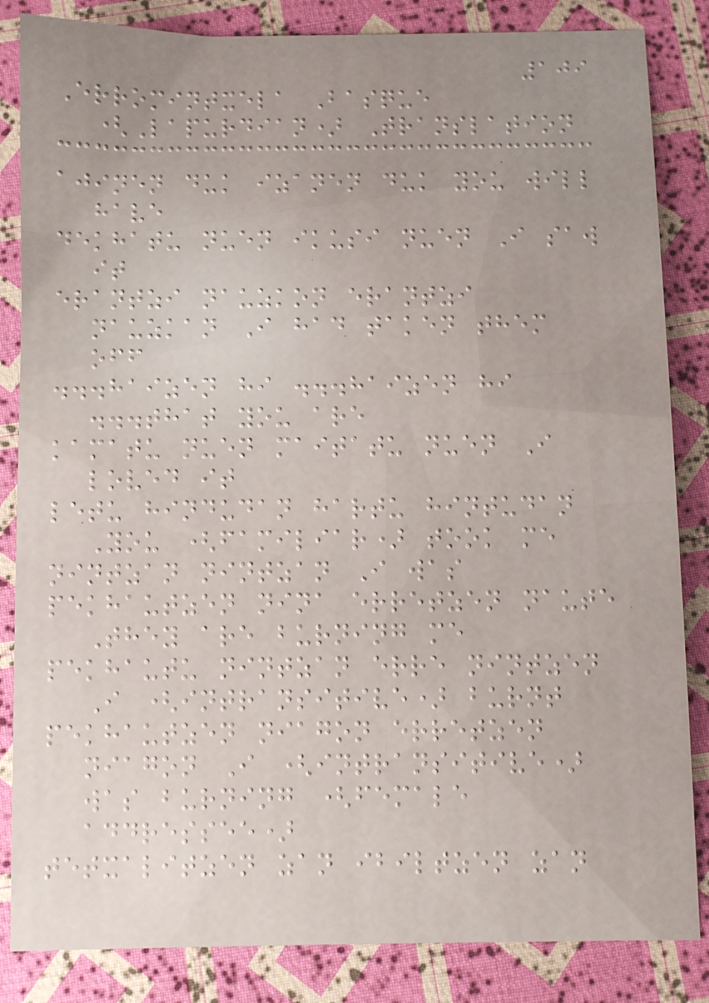109
Erromintxela Basque
(Lapurdian) Translation
ajinen duk izanen duk you will
have
dekhatu nuen ikusi nuen I saw
it
erantzi nauzkon erantzi
nauzkan I had taken them
off
...haizen hi ...haizen hi
...that you are
kamatu nuen maitatu nuen I
loved it
letu hindudan hartu hintudan
You (familiar) took me
nintzan nintzan I was
pekhautzen nina erretzen naute
They are burning me
pekhautu nintzan erre nintzen
I (intransitive) burnt
pekhautzen niagon erretzen
niagon I (intransitive)
was burning (female
addressee)
tetxalitzen zan ibiltzen zan
